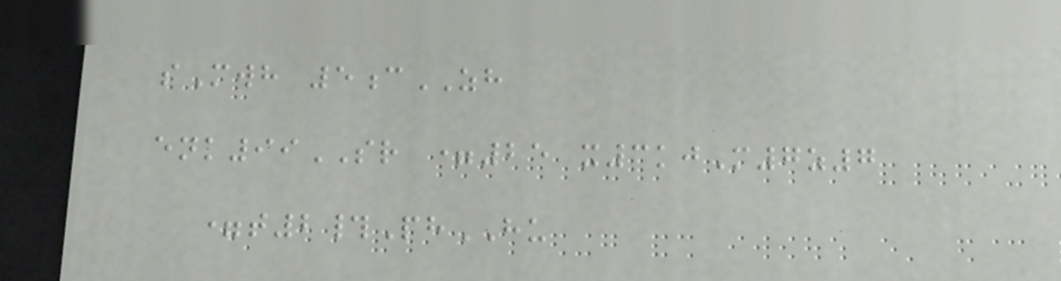sMwh 5cZH
enk99SR =25 x3kjM7z7
=t2#PhHU
